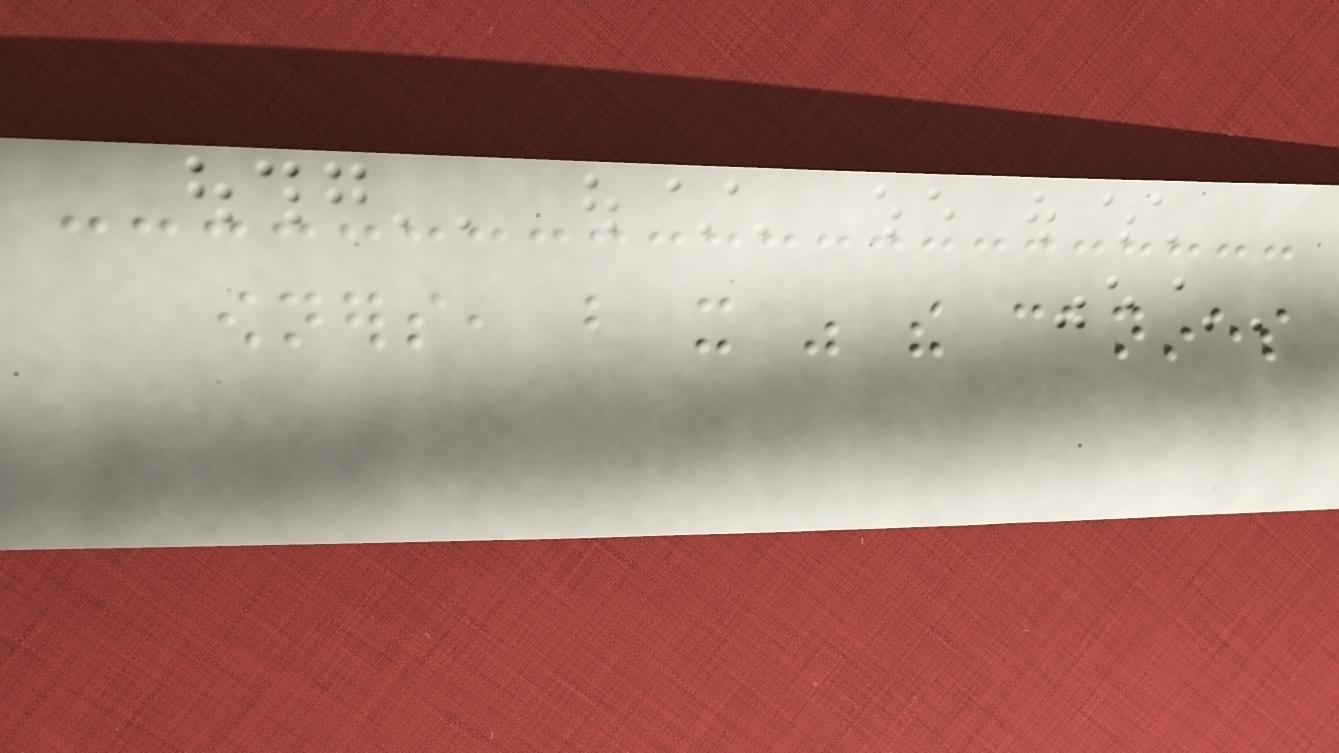owners, but it was the canines
